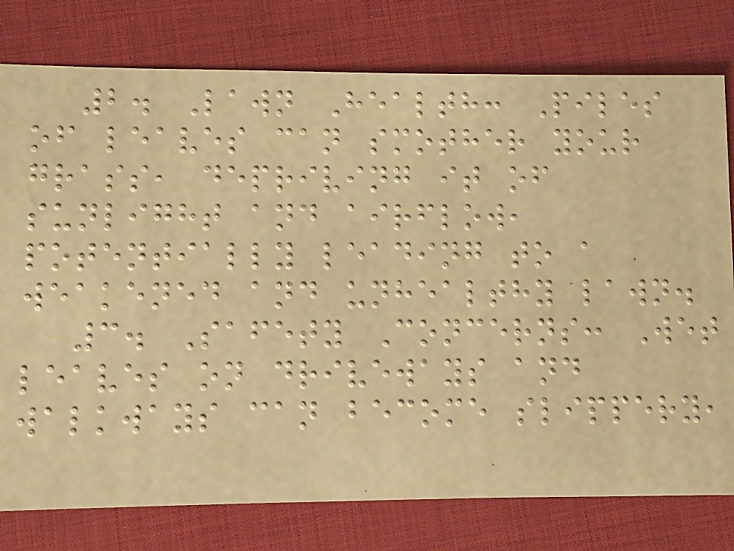2. Lawn Health: Piles
of leaves can smother your
grass, depriving it of
sunlight and airflow,
potentially leading to a
weakened and unhealthy lawn.
3. Safety Concerns: Wet
leaves on driveways and
walkways can become slippery,
